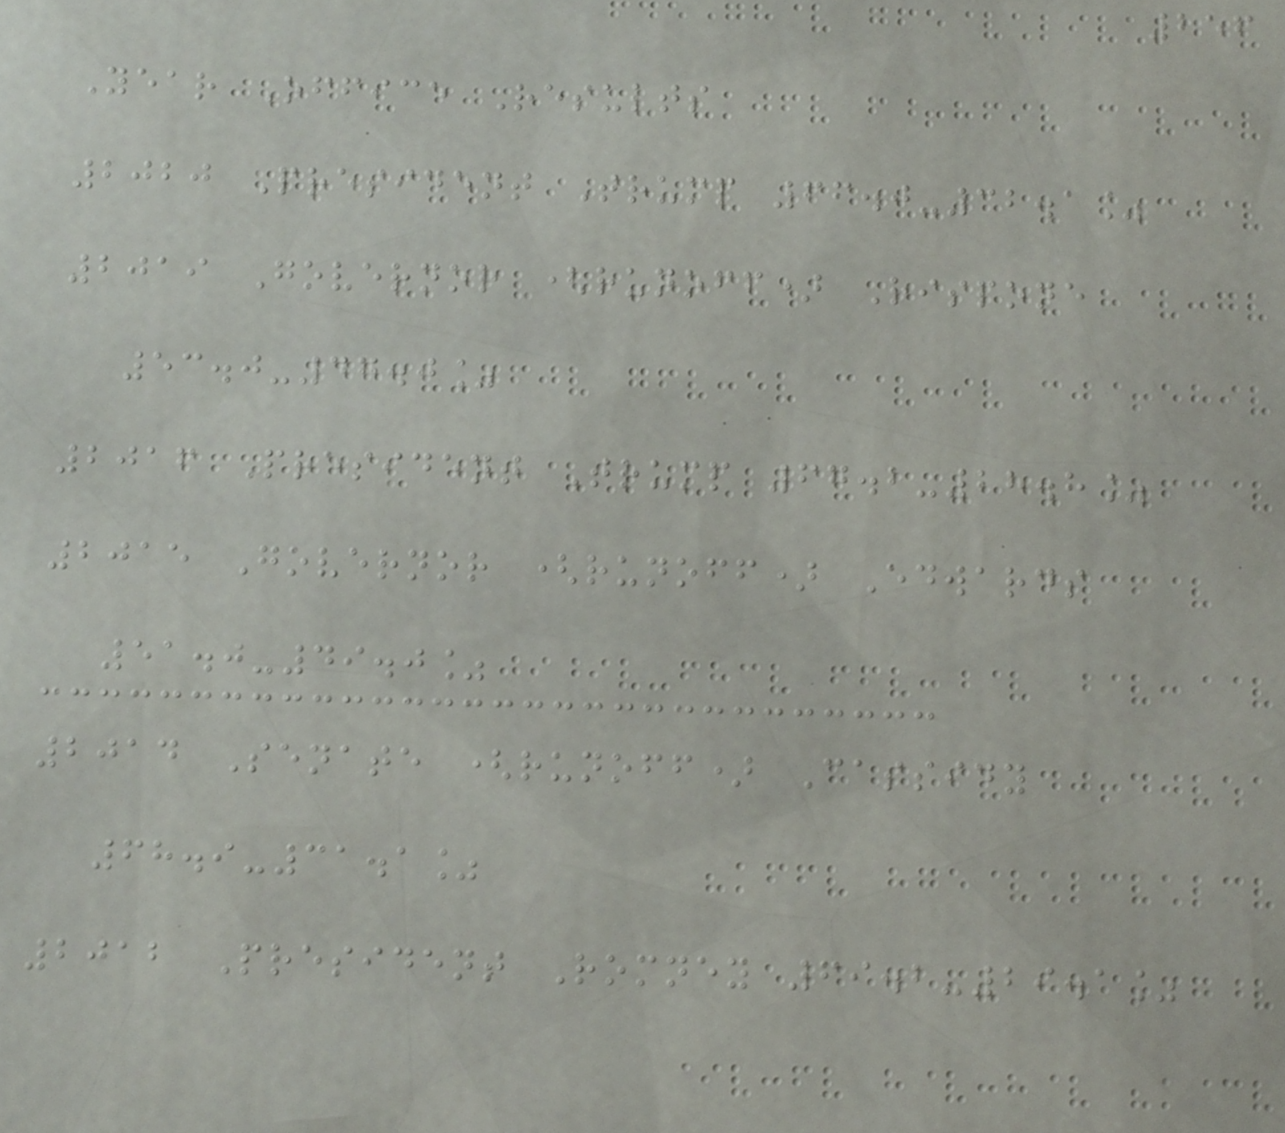256
Year Office Results
2020 President Trump 66.0-32.1%
2019 Governor (runoff) Rispone
53.0-47.0%
2016 President Trump 67.2-28.8%
2015 Governor (runoff) Edwards
51.0-49.0%
2014 Senate (runoff) Cassidy
68.9-31.1%
2012 President Romney 69.2-29.1%
